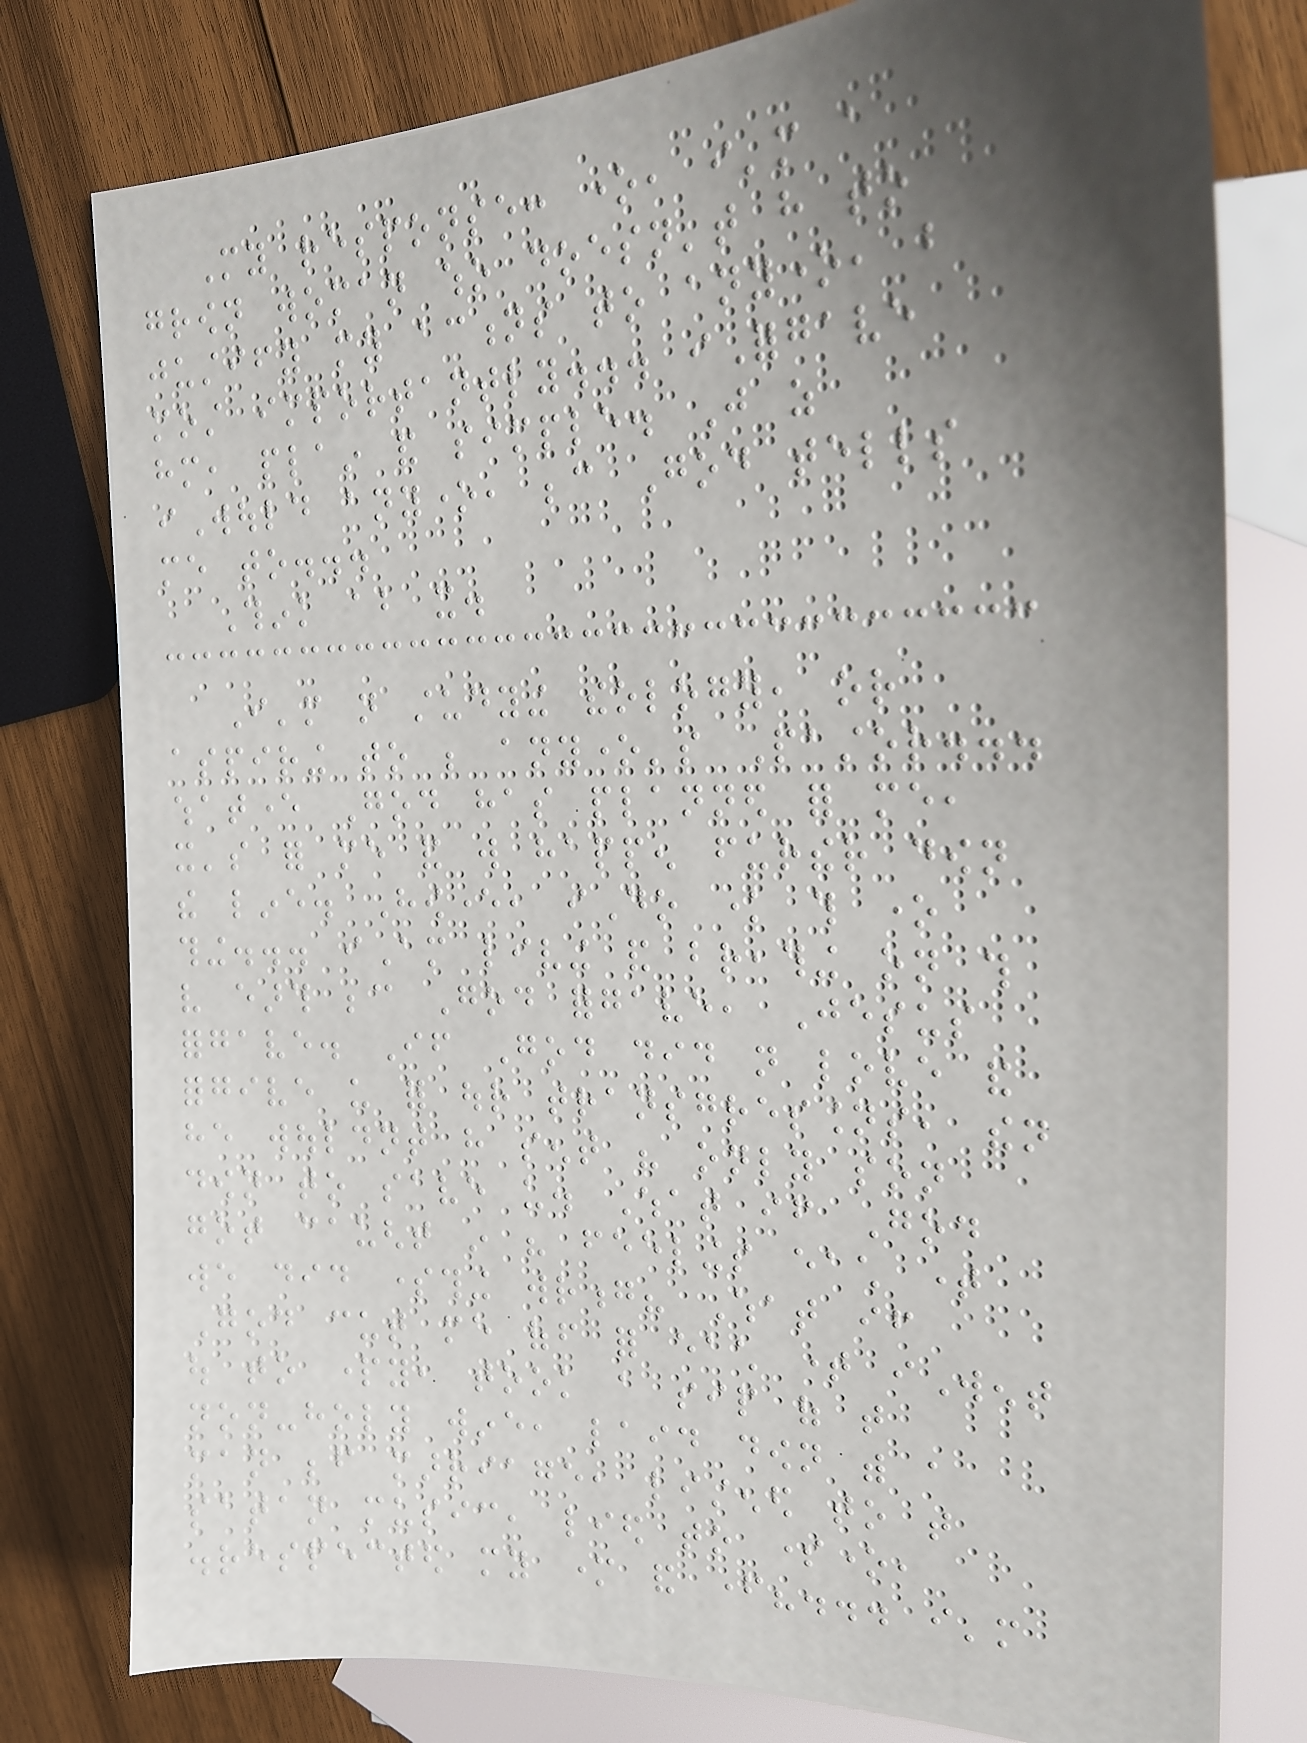My response: one, i'm a
grown woman who doesn't have to
justify my actions to anyone, but
most importantly... iForgave
him, plain and simple. Just as
iWould anyone, because God tells
me to...
Think about it.
I'm not studying theology, or
aspiring to be anyone's Pastor...
whatever God has planned for me,
it's for me and will happen further down
the line. However, iDo know this one
thing... iAm living and breathing on this
very earth because God forgave, Jesus
forgave. If God did not love and
forgive us for our transgressions, then
he wouldnt have sent his only son
down to save us. What if God
got caught in his feelings each time
we did something wrong? What if
God cut me off for each time iWent
out to party, took a sip of that
non-holy wine, laid down with a
man before marriage, listened to that
satan music, lied to someone,
disrespected my mother and father?... i'm
